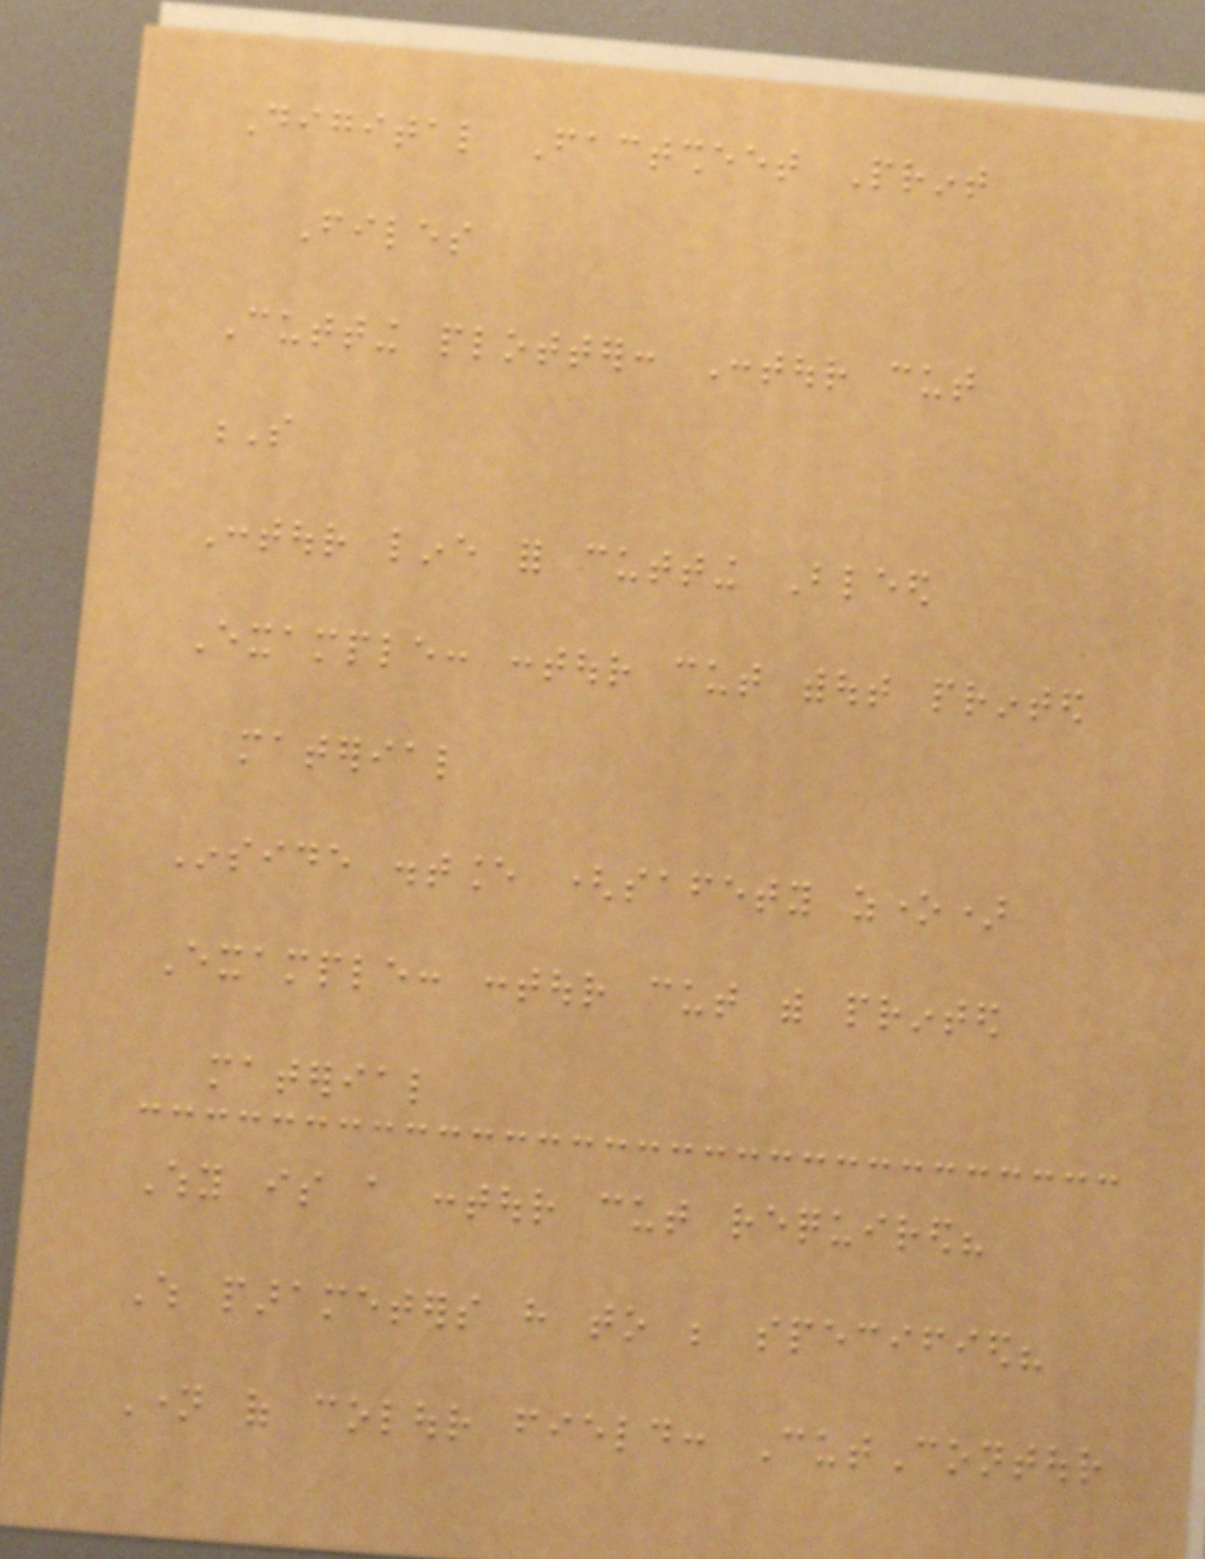Digital Factsheet Print
Files
Cutting plotter: Contour cut
S
Contour line for cutting Bleed
Example: contour cut without printed
material
Inside distance (safety zone)
Example: contour cut with printed
material
Why is a contour cut required?
Which parameters have to be specified?
Name of colour field: CutContour
